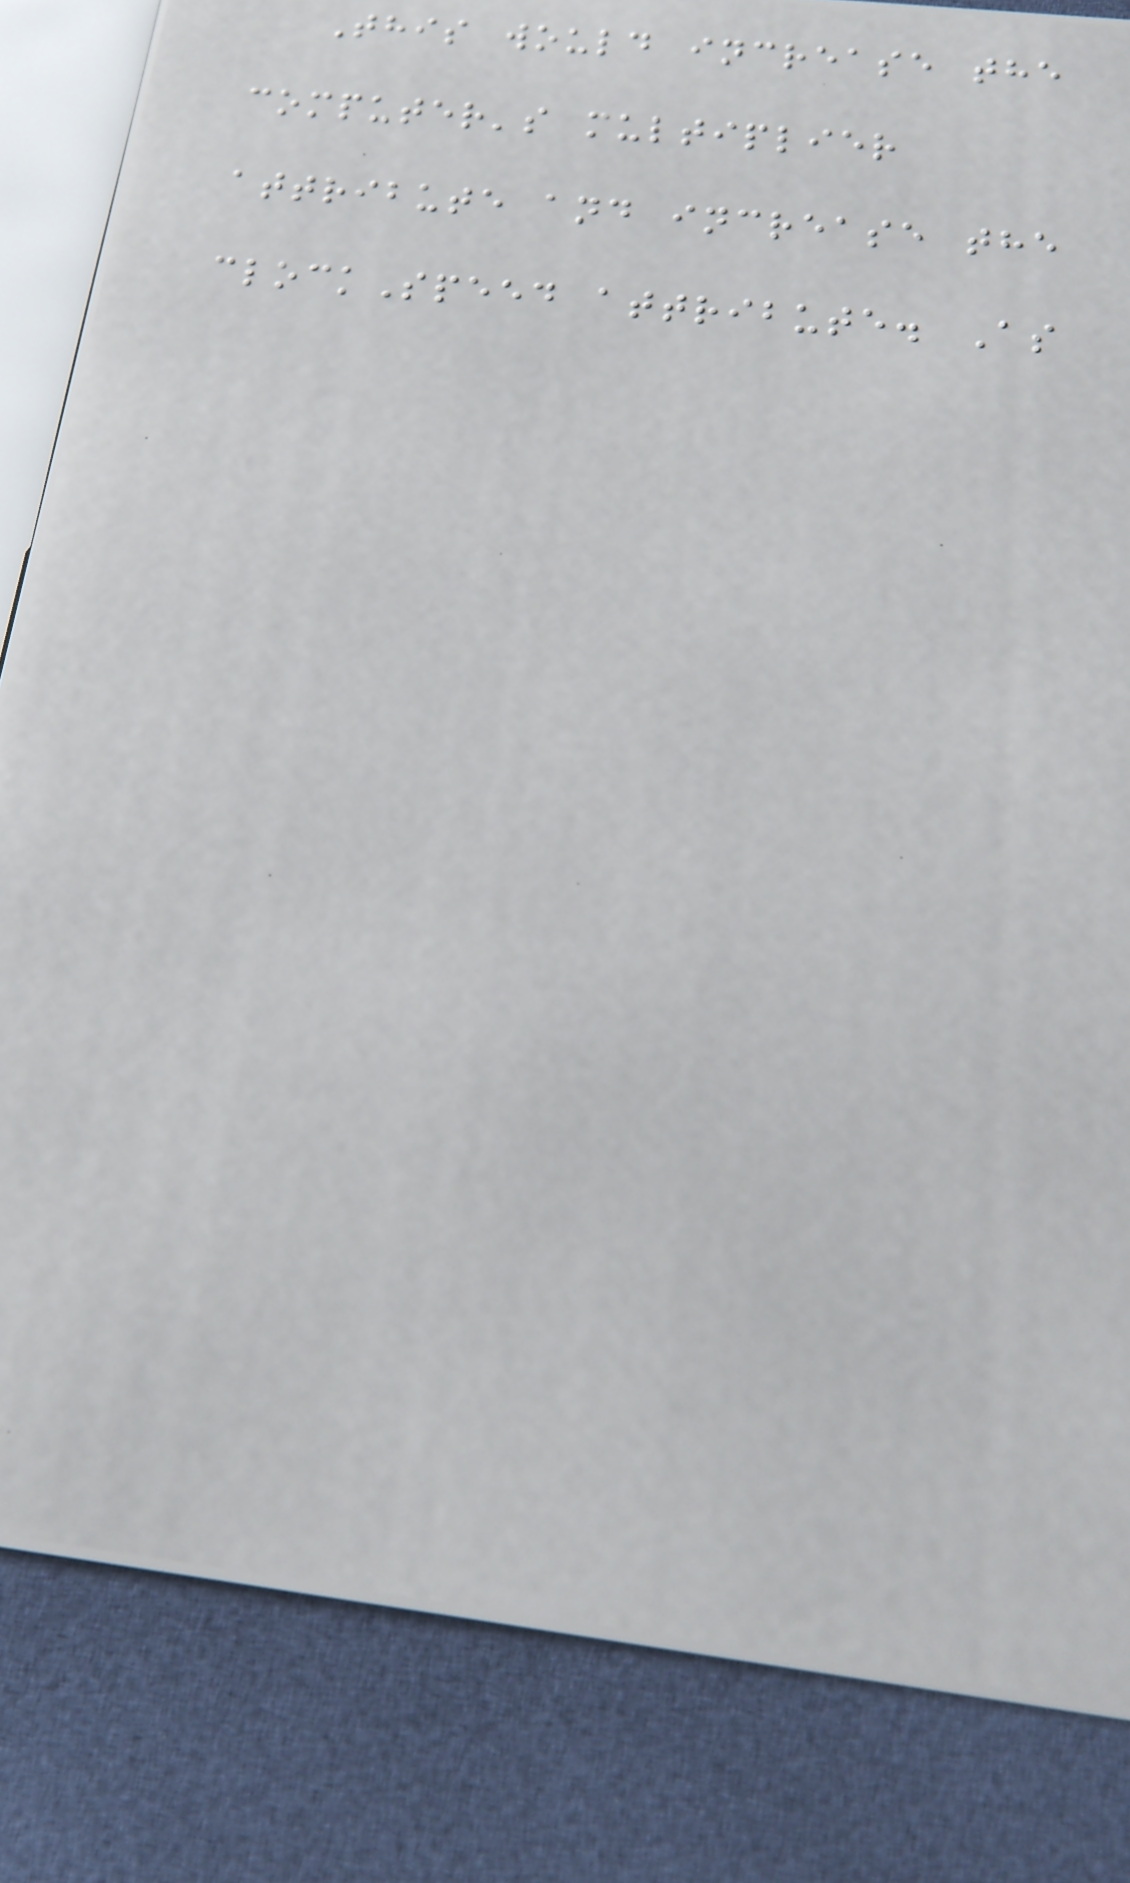This would increase the
computer's multiplier
attribute and increase the
clockSpeed attribute. As
